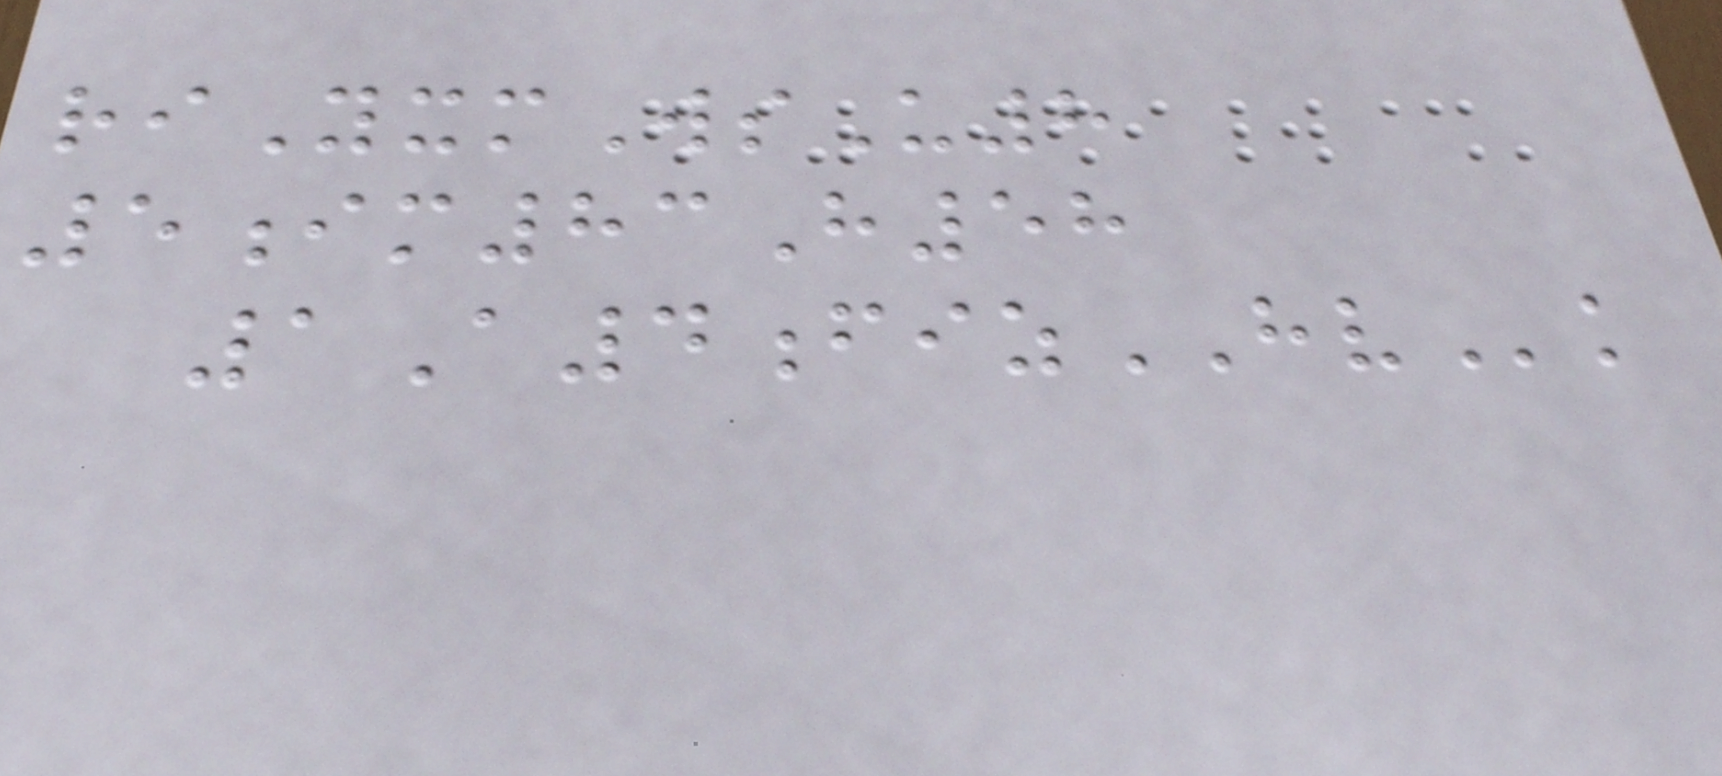riYxmWsU8
5im83H58
1A4fizHVk
